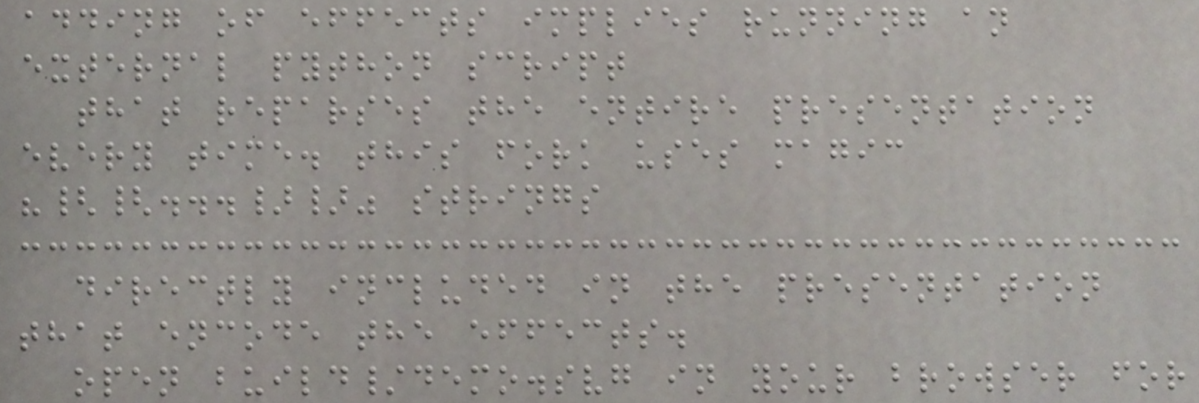adding of effects implies running an
external python script
that reparses the entire presentation
every time. this fork uses magic
"{{...}}" strings
directly included in the presentation
that encode the effects.
open build/demo.svg in your browser for
